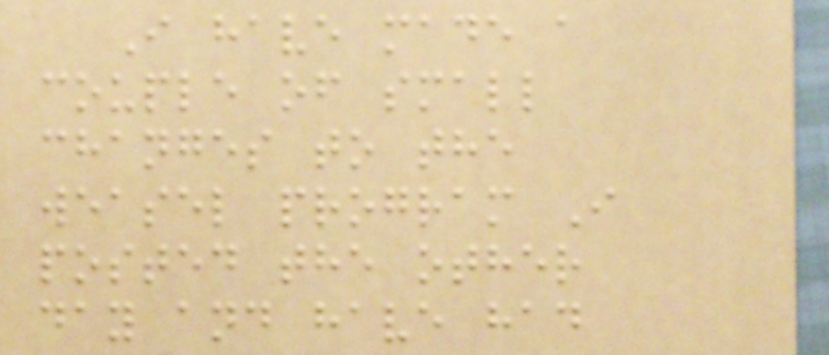I have made a
couple of small
changes to the
weasel program I
posted the other
day and have had
